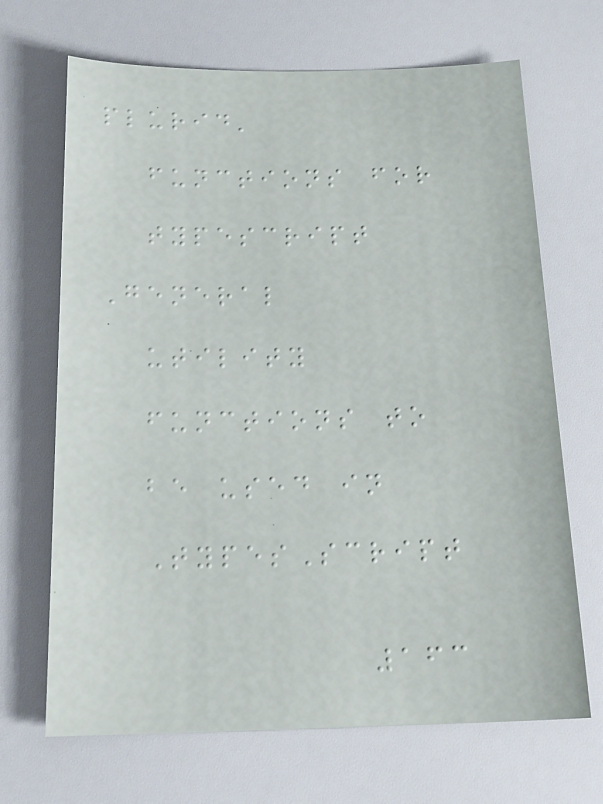plurid'
functions for
typescript
General
utility
functions to
be used in
TypesScript
163
